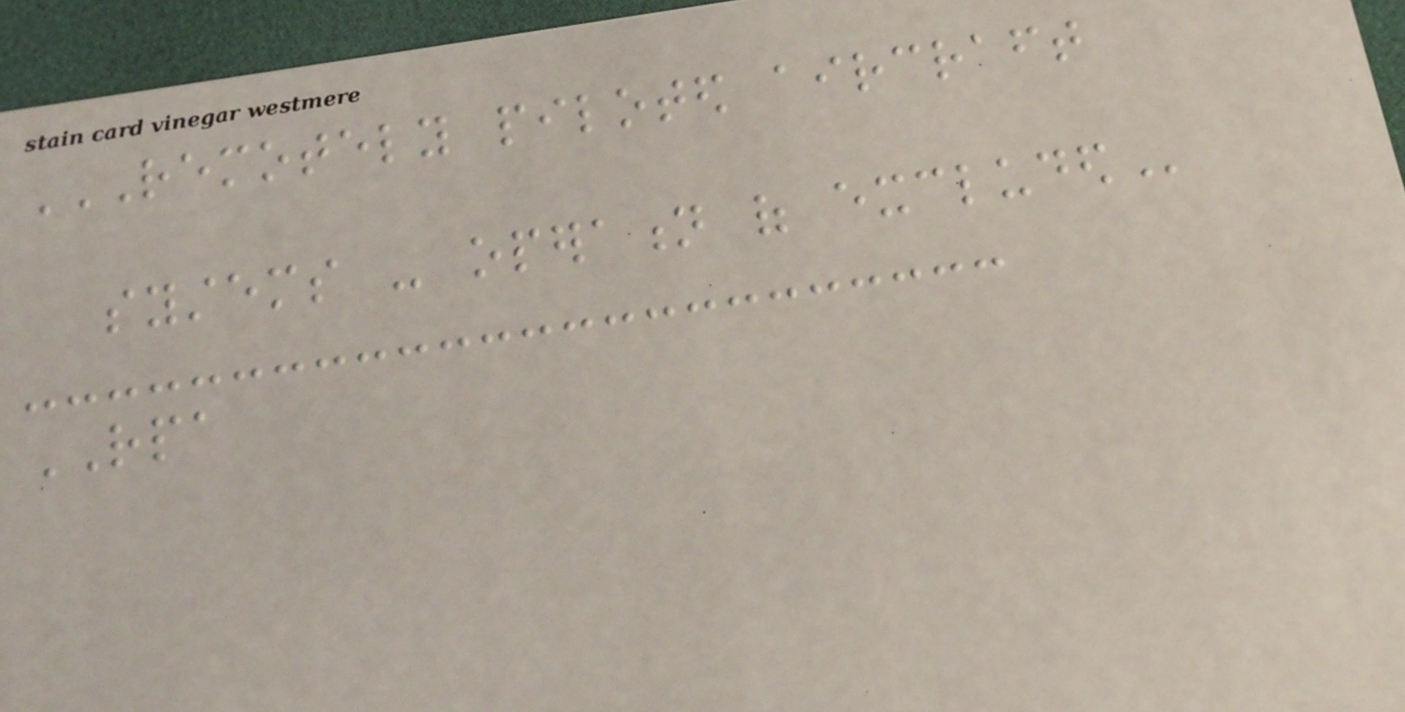REMOTELY PILOTED AIRCRAFT
SYSTEMS - OPERATION OF EXCLUDED
RPA
